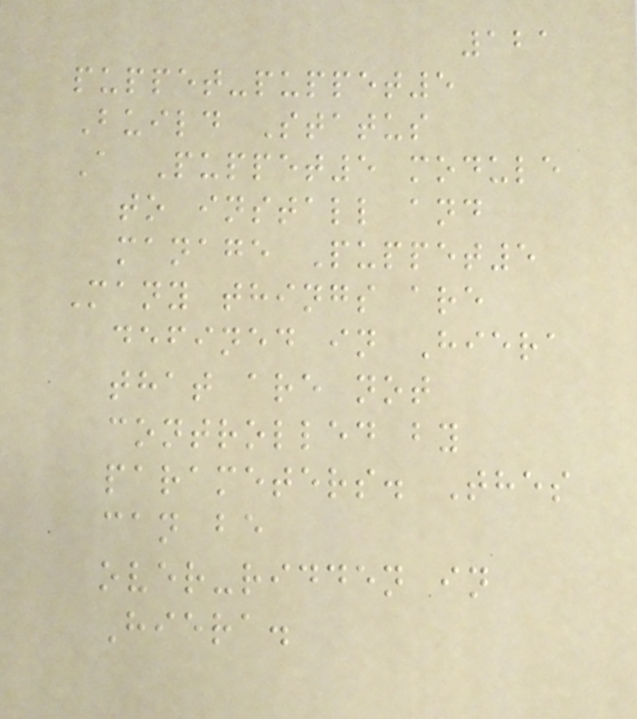121
puppet-puppet5
Build Status
A Puppet5 module
to install and
manage Puppet5
Many things are
defined in Hiera
that are not
controlled by
parameters. Thes
can be
over-ridden in
Hiera.
